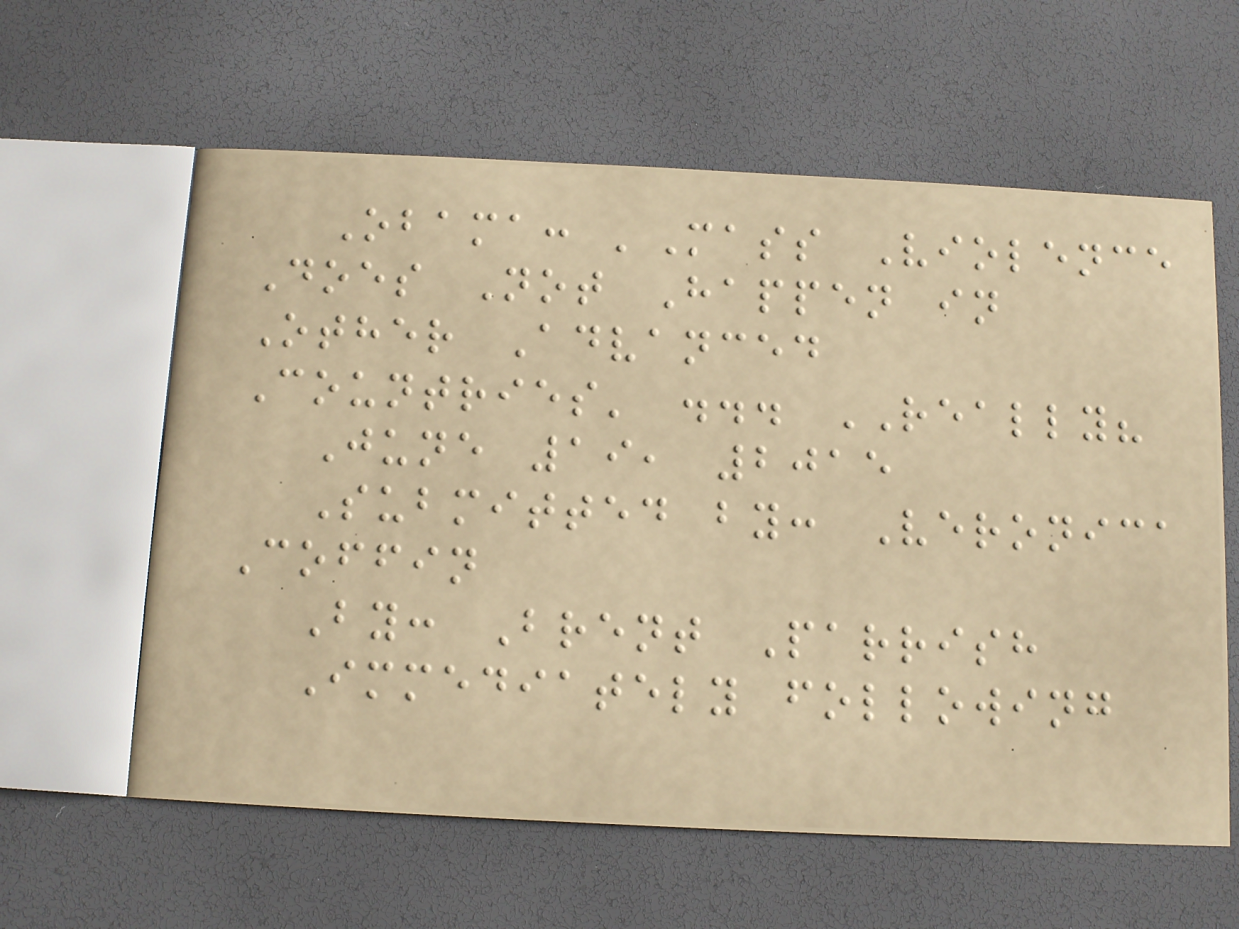Obama: 'Mass Violence
Does Not Happen in
Other Advanced
Countries' ... REALLY?
June 19, 2015
Submitted by: Veronica
Coffin
By: Brent Parrish
Immediately following
